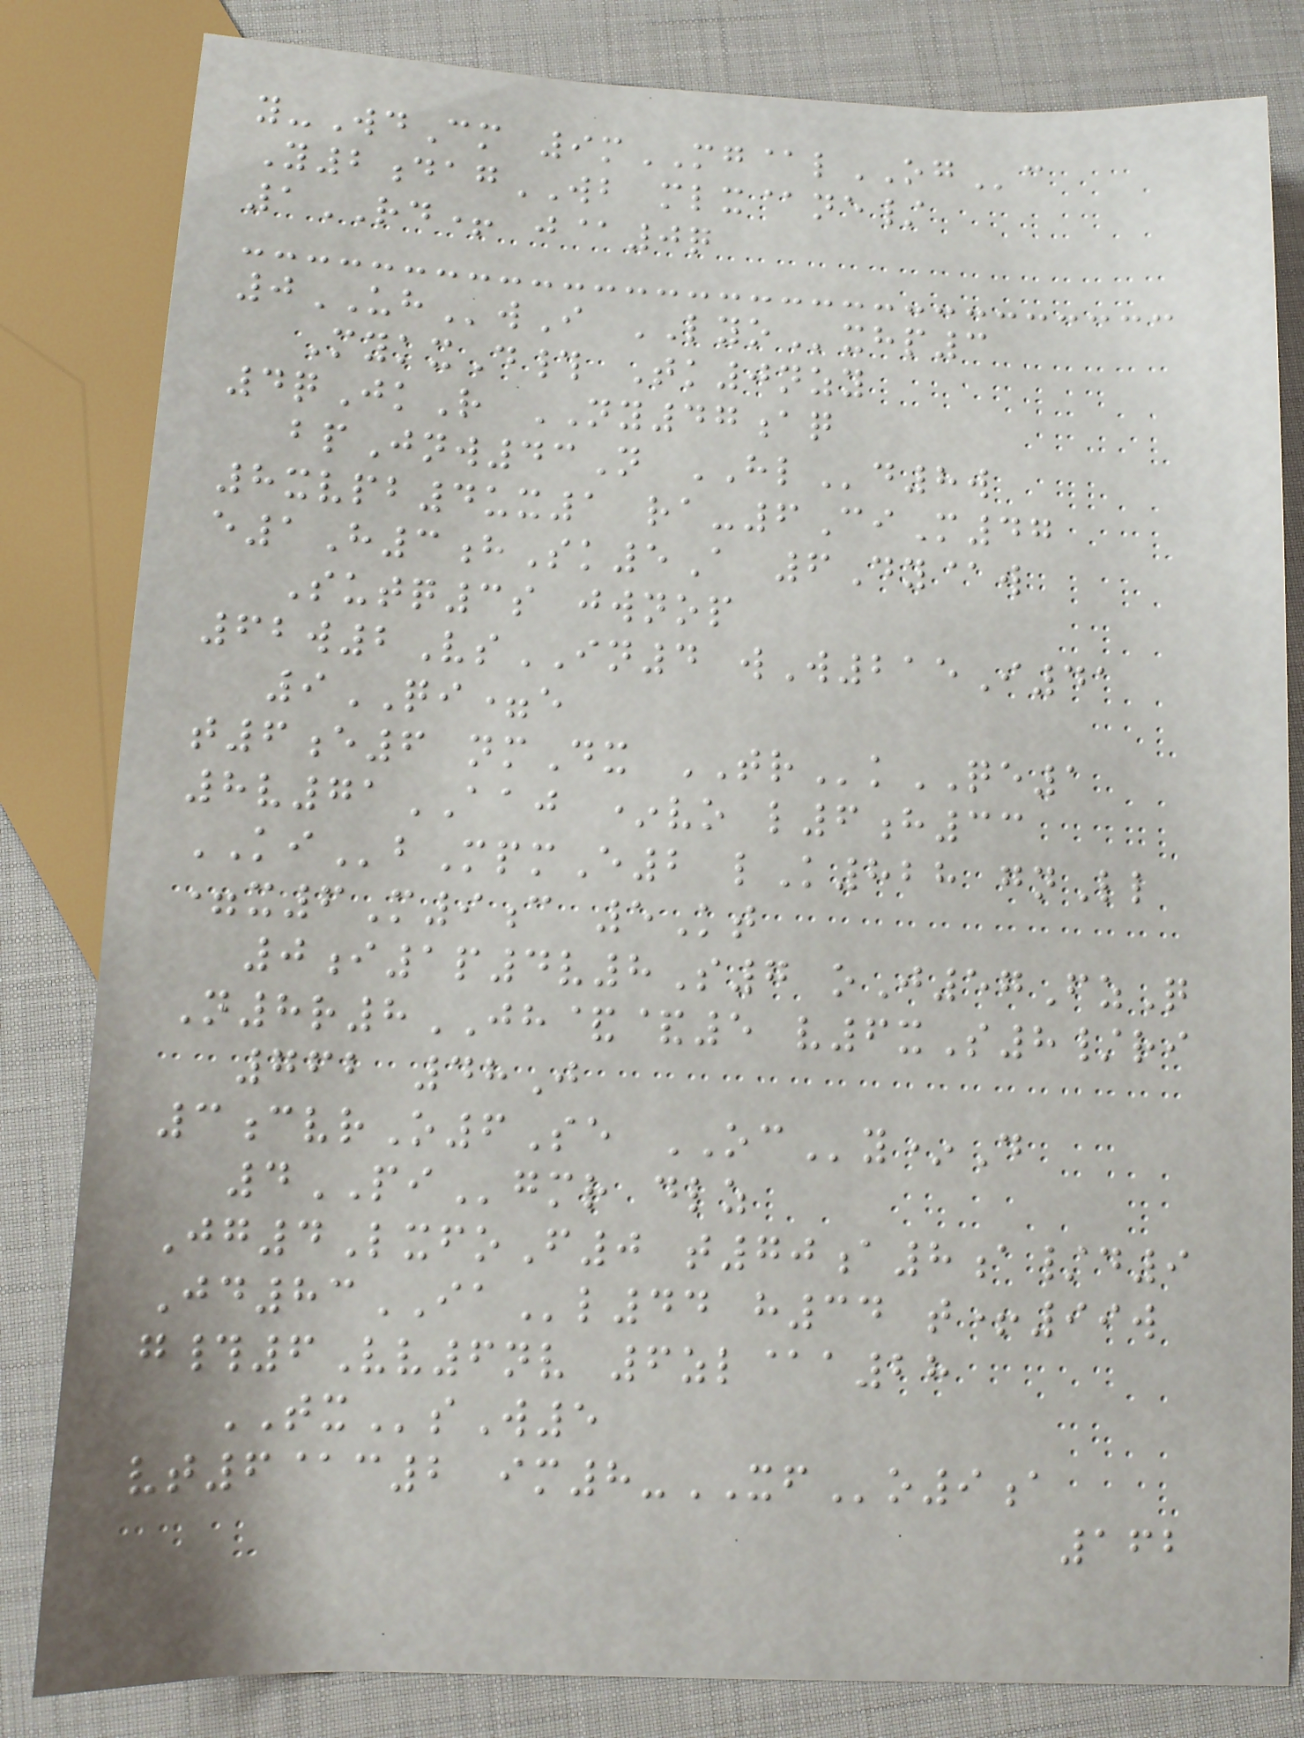y-WdCm 9mMG@lOGc
Y2dagWB mlx@ne/
1RD+ j@0q
0UHwI LYOxhp3
MykxD# Tk0nzy
4qJkR NY47aq
bpJnw43N HLd8w
8xvpb4ux1 ra-6CiM47
e1H3hSk5A 6Dy@w
Sutq3s jwnop
62w2VsIN4 wW215I41
9QI=e
t6e6 nmDx TRkQE1
8v71AAJ *vo l6h33
KIbMpmE2 lK828 gnLl
=x6M9c 5Kt
0i1p4v8S7 oJ57FzQ
N8r8JH&&5 v6xS8/ri
762 48J
3cvrO6Se OCy*D
4PIgmr dlz
Jg4LxfoF0 t70a8a/d9
Jd83IAl44 h34 t+99w
g#6Vv6nv 6zl@a28
TXsW5
vt6@c2 im8-XFo9a
162
